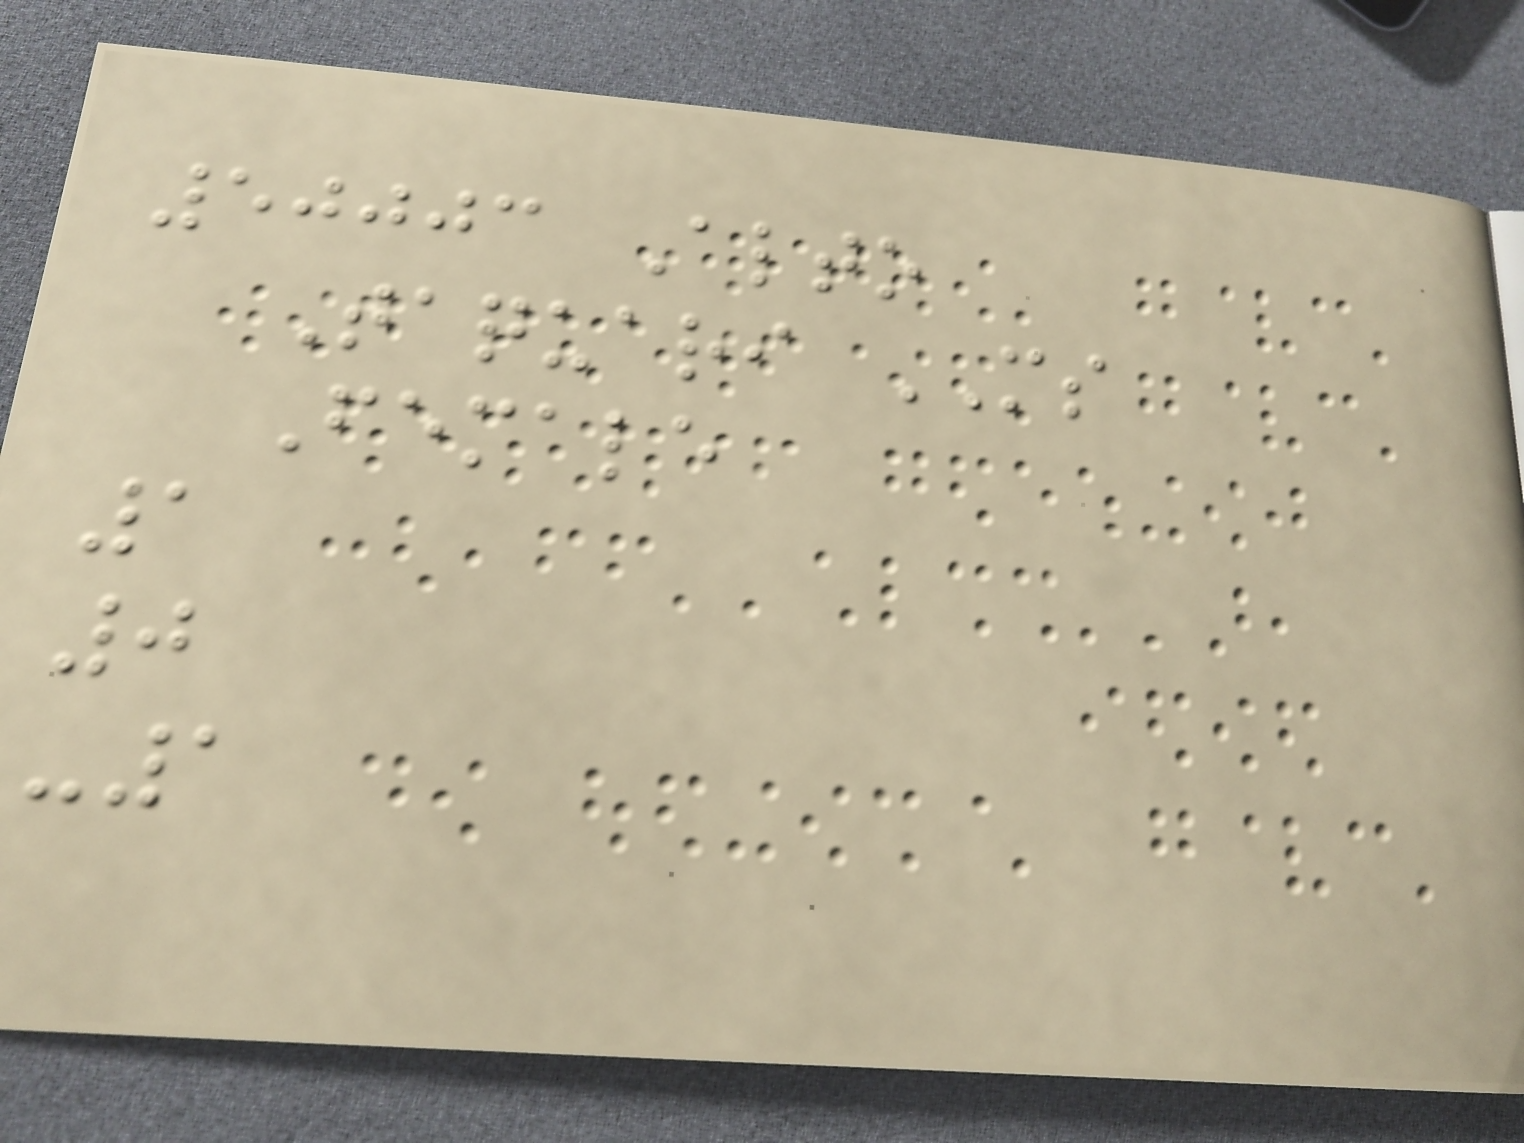50003 Alto
Taquari MS
Female
1
0
-1
